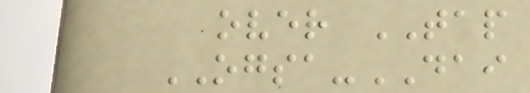over TAP
OGSA-DAI
